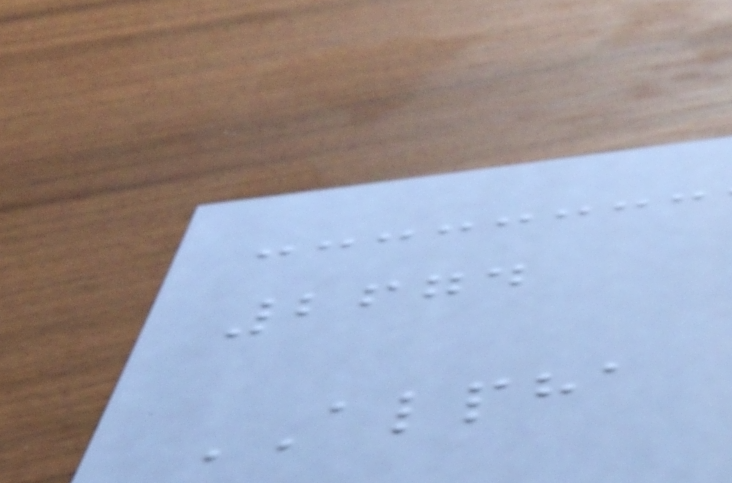2674
ALPHA
